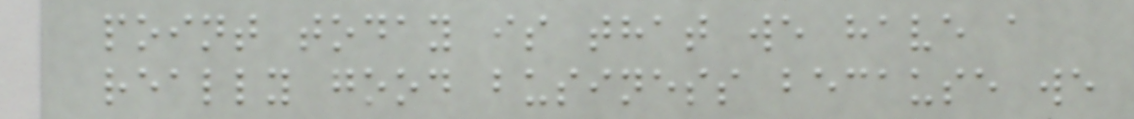point today is that we have a
really good business because we
